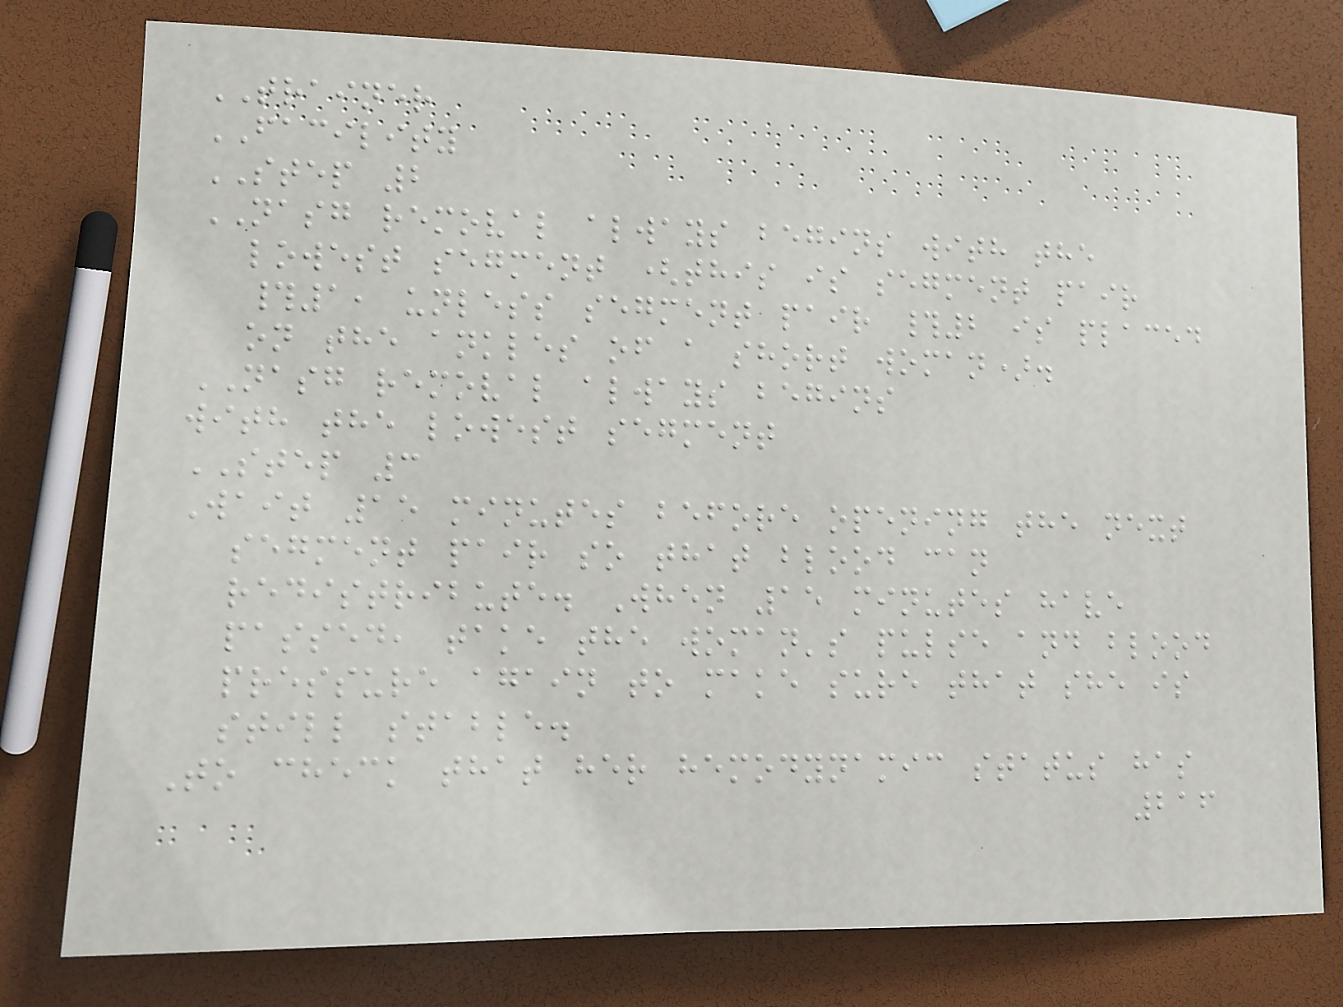TRAINER
FACILITY
STEP 2
NASG removal always begins with the
lowest segment (this is segment pair
#1, unless segment pair #2 is placed
on the ankles of a short woman).
NASG removal always begins
with the lowest segment
STEP 3
Wait 15 minutes before opening the next
segment pair so that blood can
redistribute. When 15 minutes have
passed, take the woman's pulse and blood
pressure again to make sure that she is
still stable.
To check that her hemodynamic status has
216
